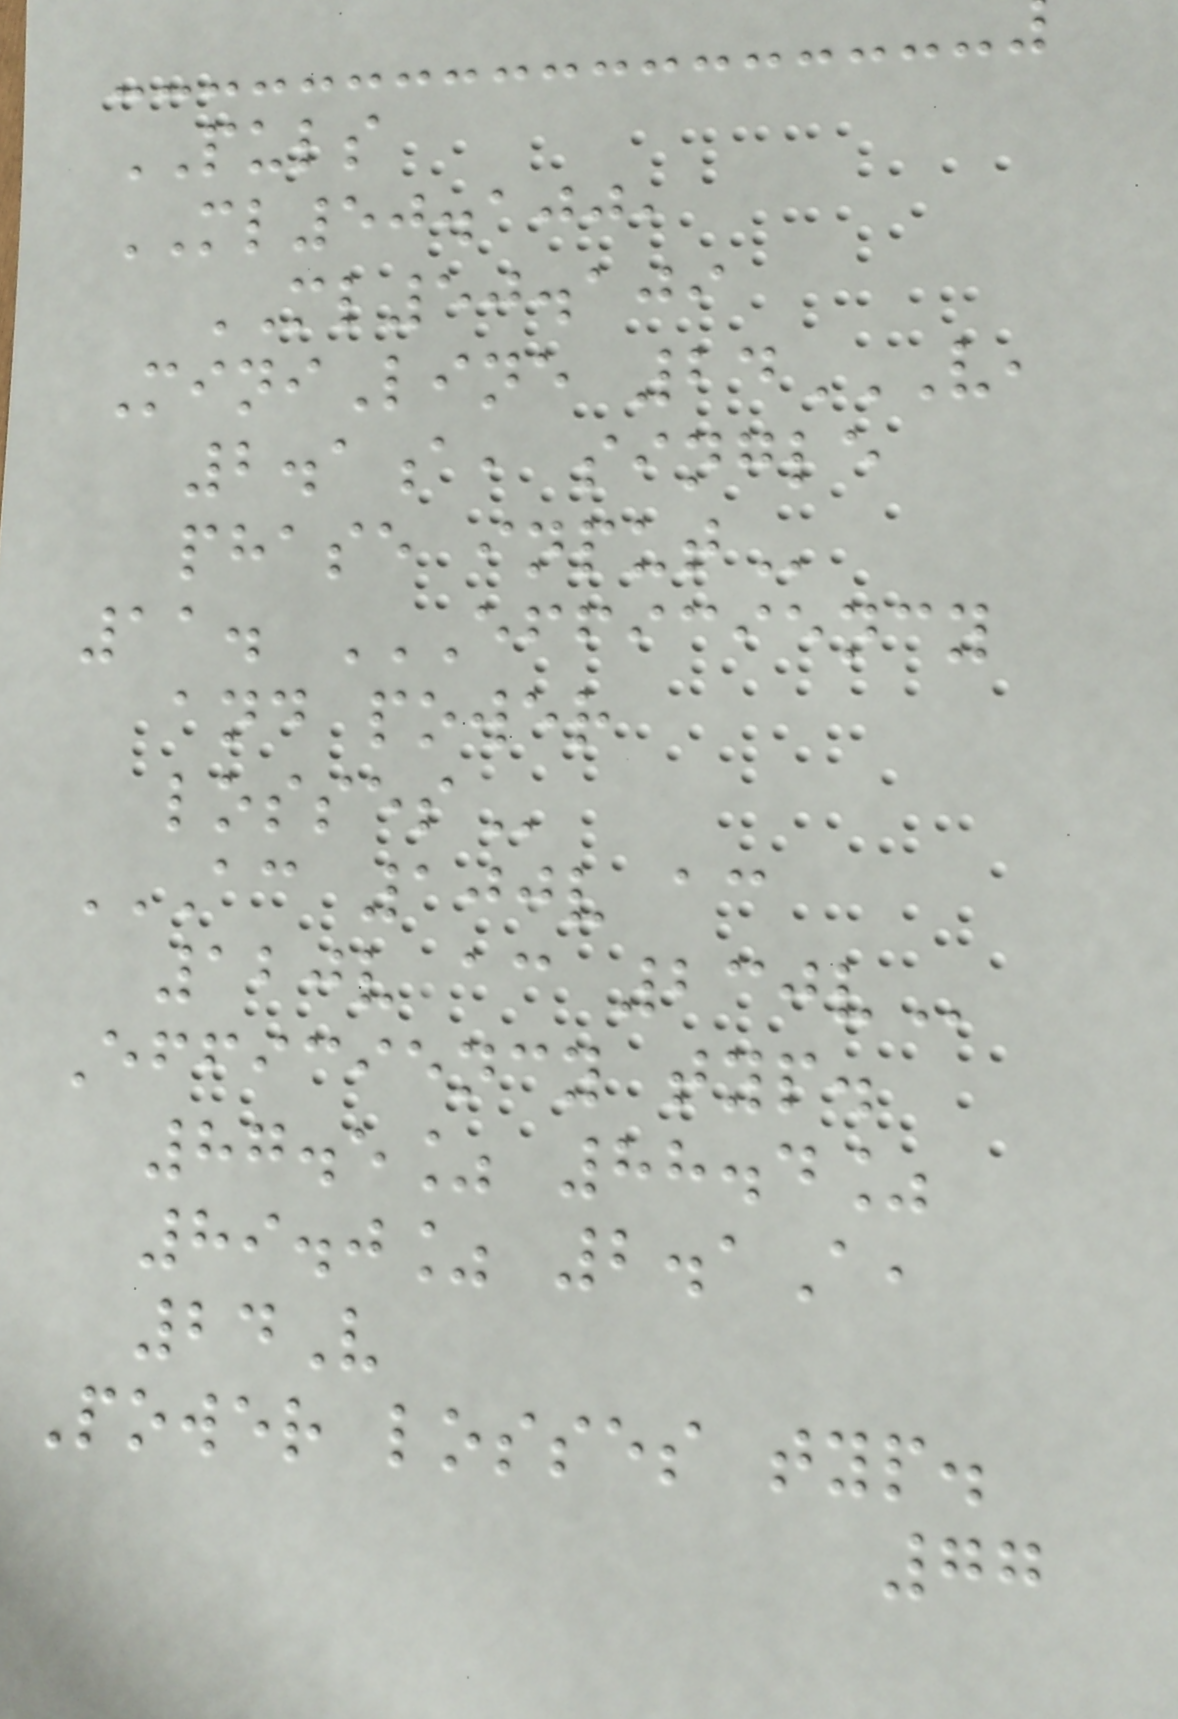PULS
ML50.100,
ML50.109
MiniLine 24V,
2.1A, SINGLE
PHASE INPUT
11. EFFICIENCY
AND POWER
LOSSES
AC 100V AC
120V AC 230V
Efficiency typ.
87.5% 88.4%
89.0% 2.1A,
24V
Power losses typ.
77
